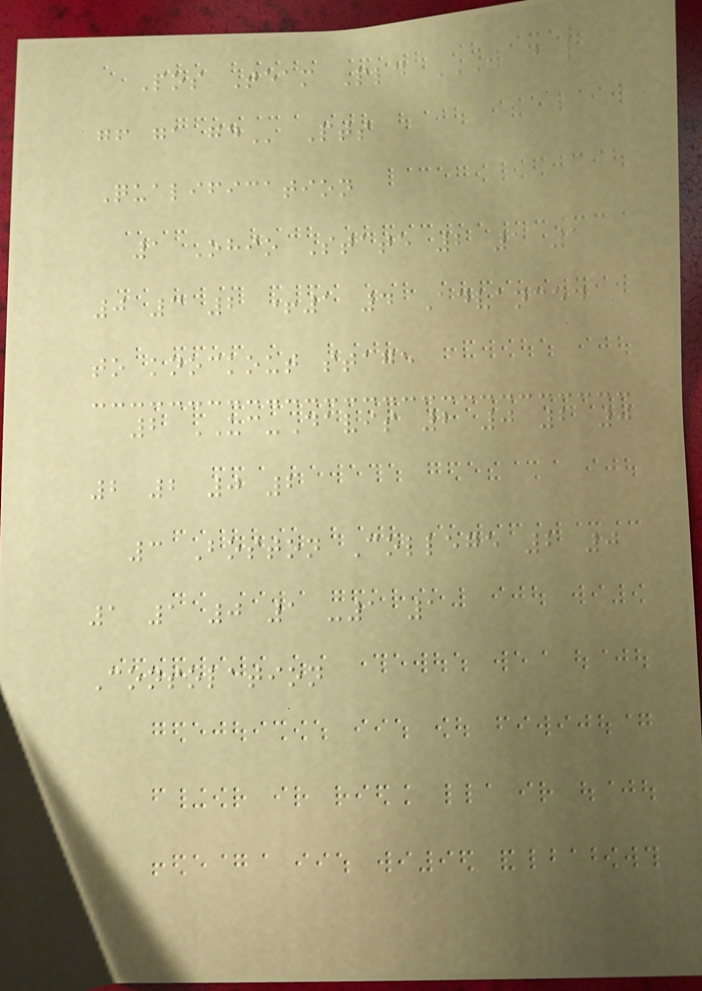Pos Team Pld W D L
GF GA GD Pts
Qualification
1 Ohio State 2 1 1
0 3 2 +1 4 Advanced
to knockout stage
2 UC-Davis 2 0 2 0
2 2 0 2
3 Boston College 2 0
1 1 0 1 -1 1
Consolation
